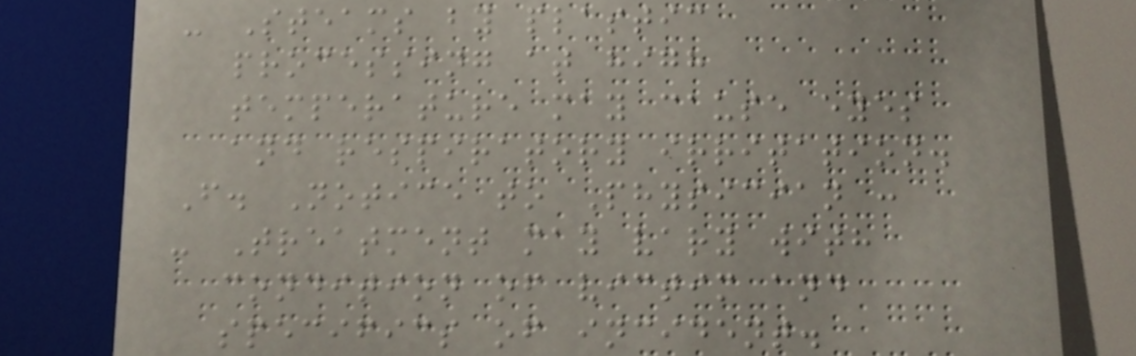- Steams by plastic
processing at high
temperature may cause eyes
and respiratory irritation.
F. Notice to Physician :
- Treatment may vary with
condition of victim and
specifics of incident.
